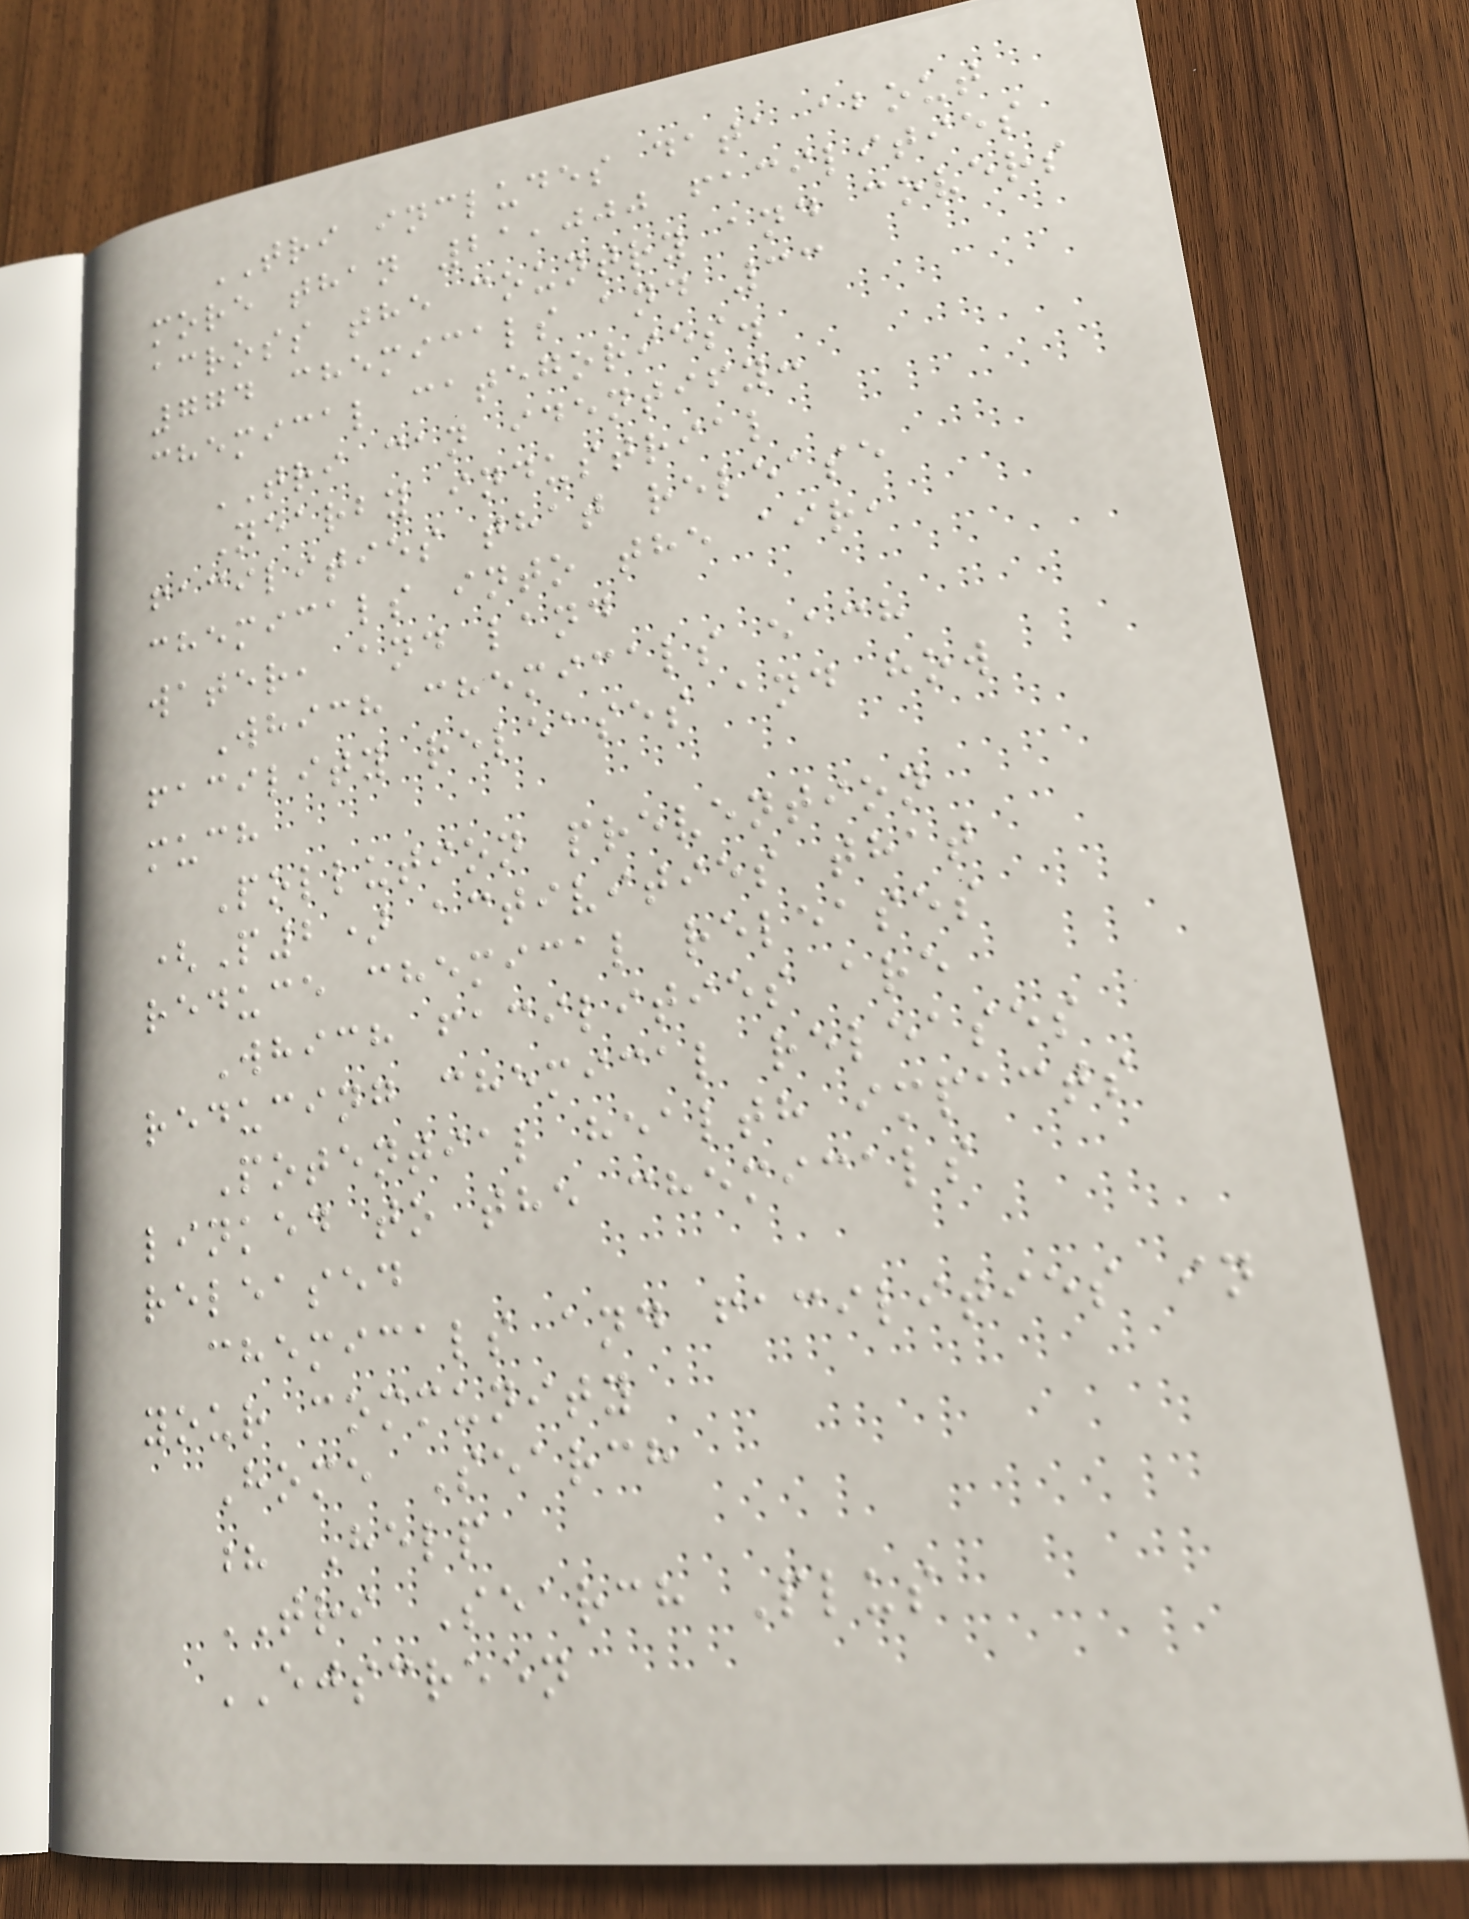TRI includes data about
more than 21,000 facilities
across the country and covers
774 chemicals and 33
chemical categories.
TRI can identify:
Nearby industrial
facilities that release
chemicals into the air,
water, and land
Which chemicals each
facility releases and how
much
Pollution prevention
(P2) activities that
reduce chemical releases
Which facilities are
reducing chemical releases
Potential health impacts
linked to the chemicals
released
chemicals and facilities in
your community
Home Search
? Help
TRI Search Plus
EJSCREEN
